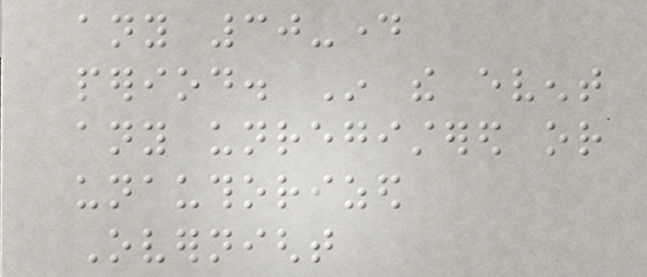any 30-day
period. In the event
any unregistered or
unauthorized
Overnight
